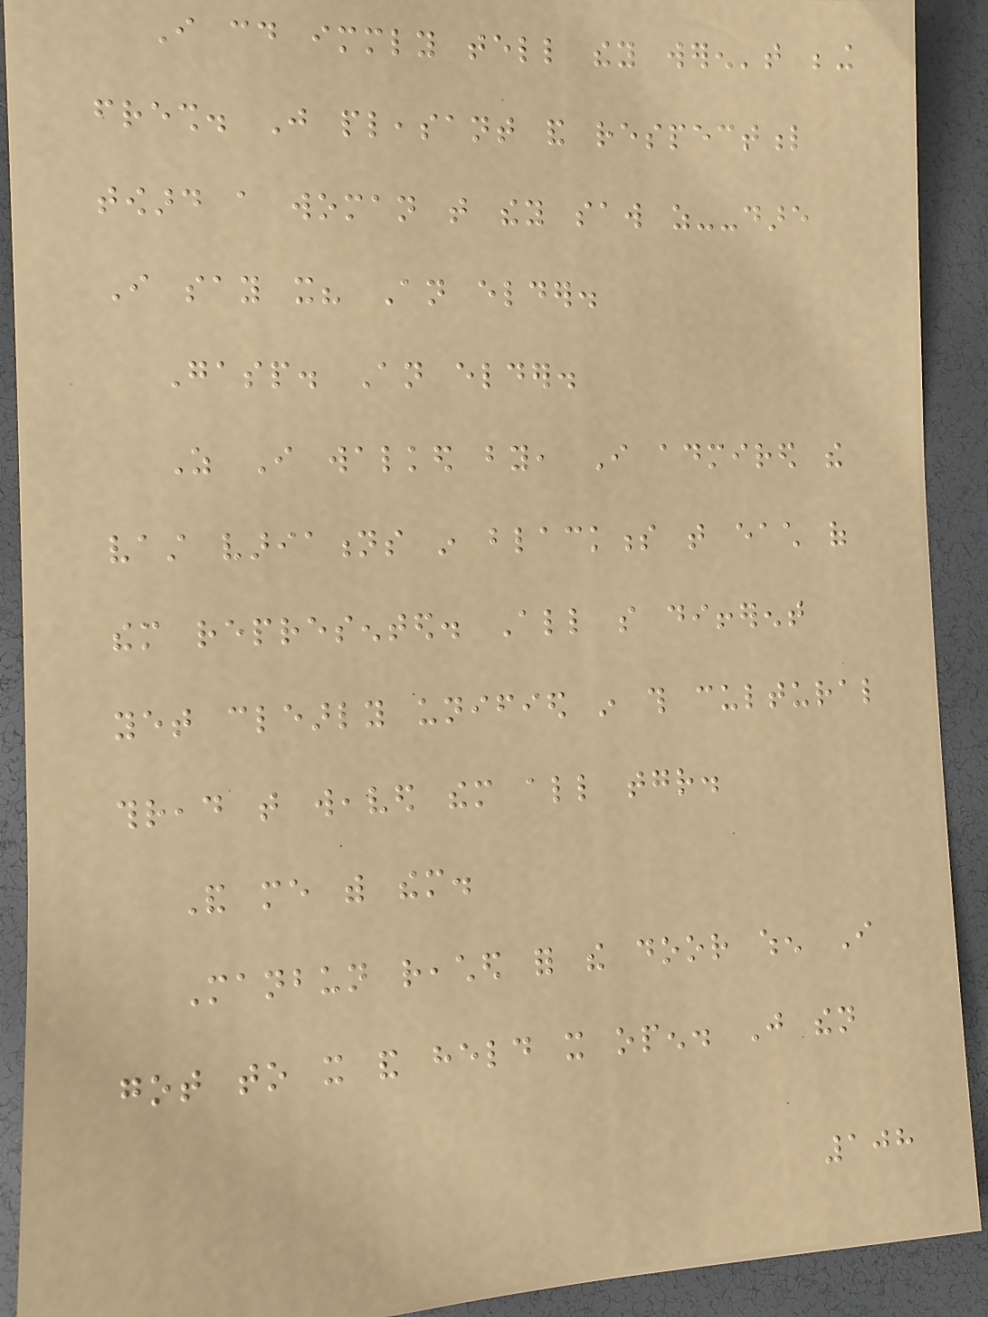I could immediately tell they weren't being
fresh. Just pleasant and respectful
toward a woman that they saw as--dare
I say it? An elder.
Gasp. An elder.
As I walked by, I admired the
vast variations in blackness that each of
them represented. All so different
yet clearly unified in this cultural
thread that weaved them all together.
And me with them.
Manbun reached for the door when I
got to it and held it open. Just then
108
